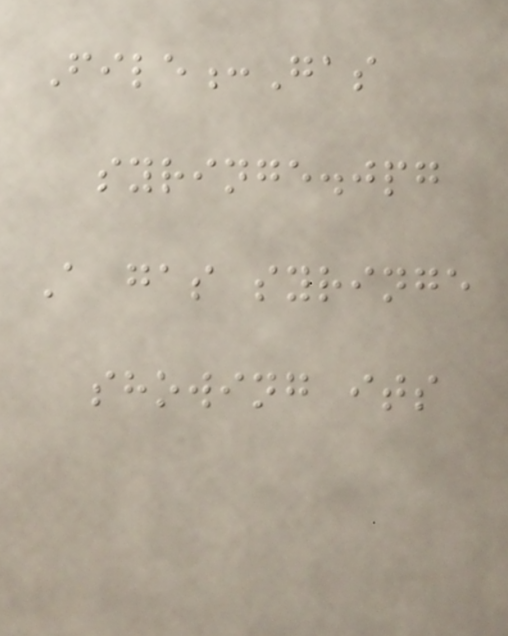File:Gas
syringe.jpg
A gas syringe
showing its
